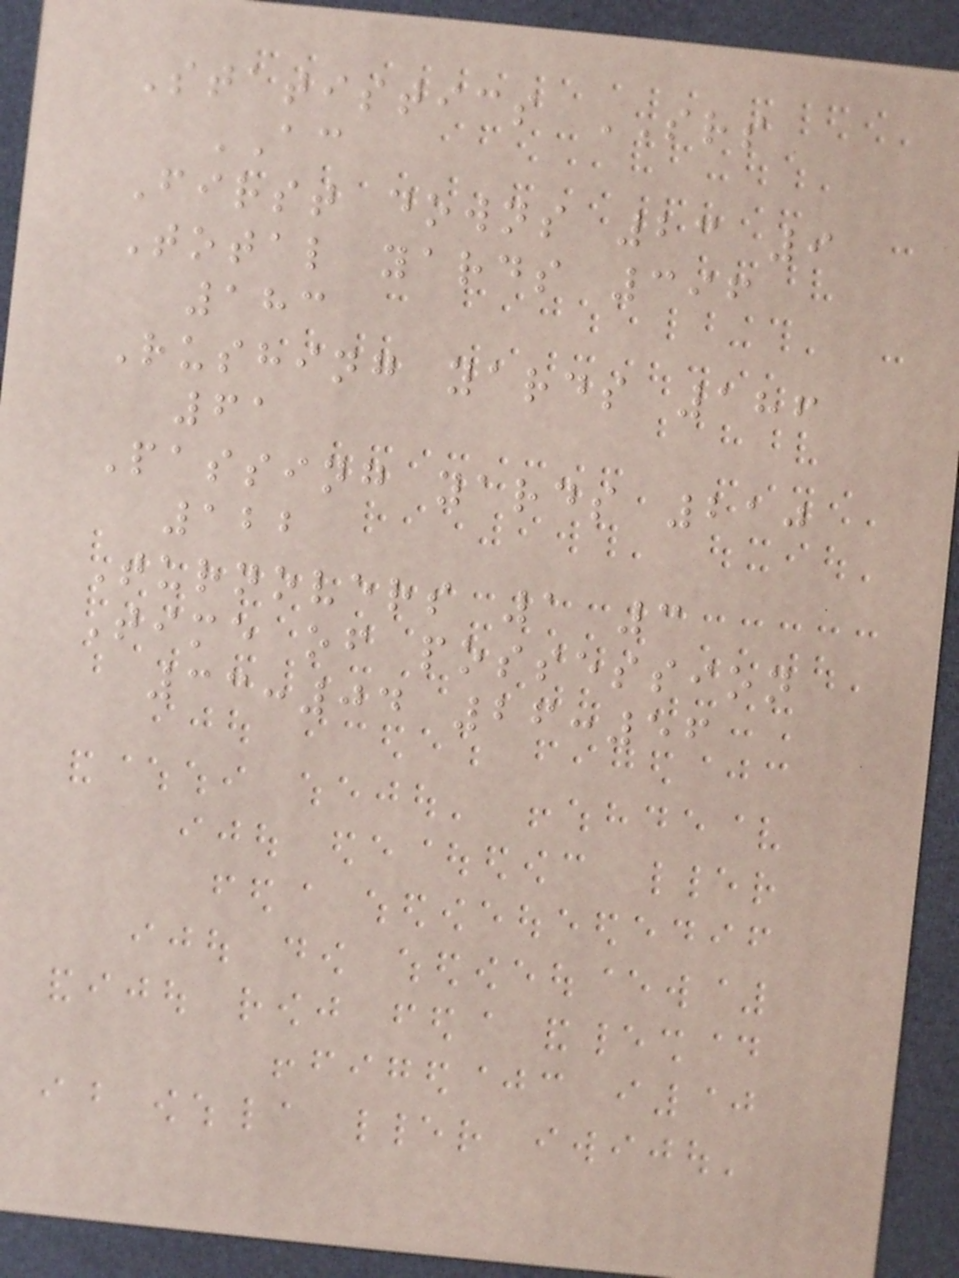Statistics SRS
AC
First downs 23 9
Total yards 396
183
Rushing yards 186
61
Passing yards 210
122
Turnovers 1 3
Time of possession
33:04 26:56
